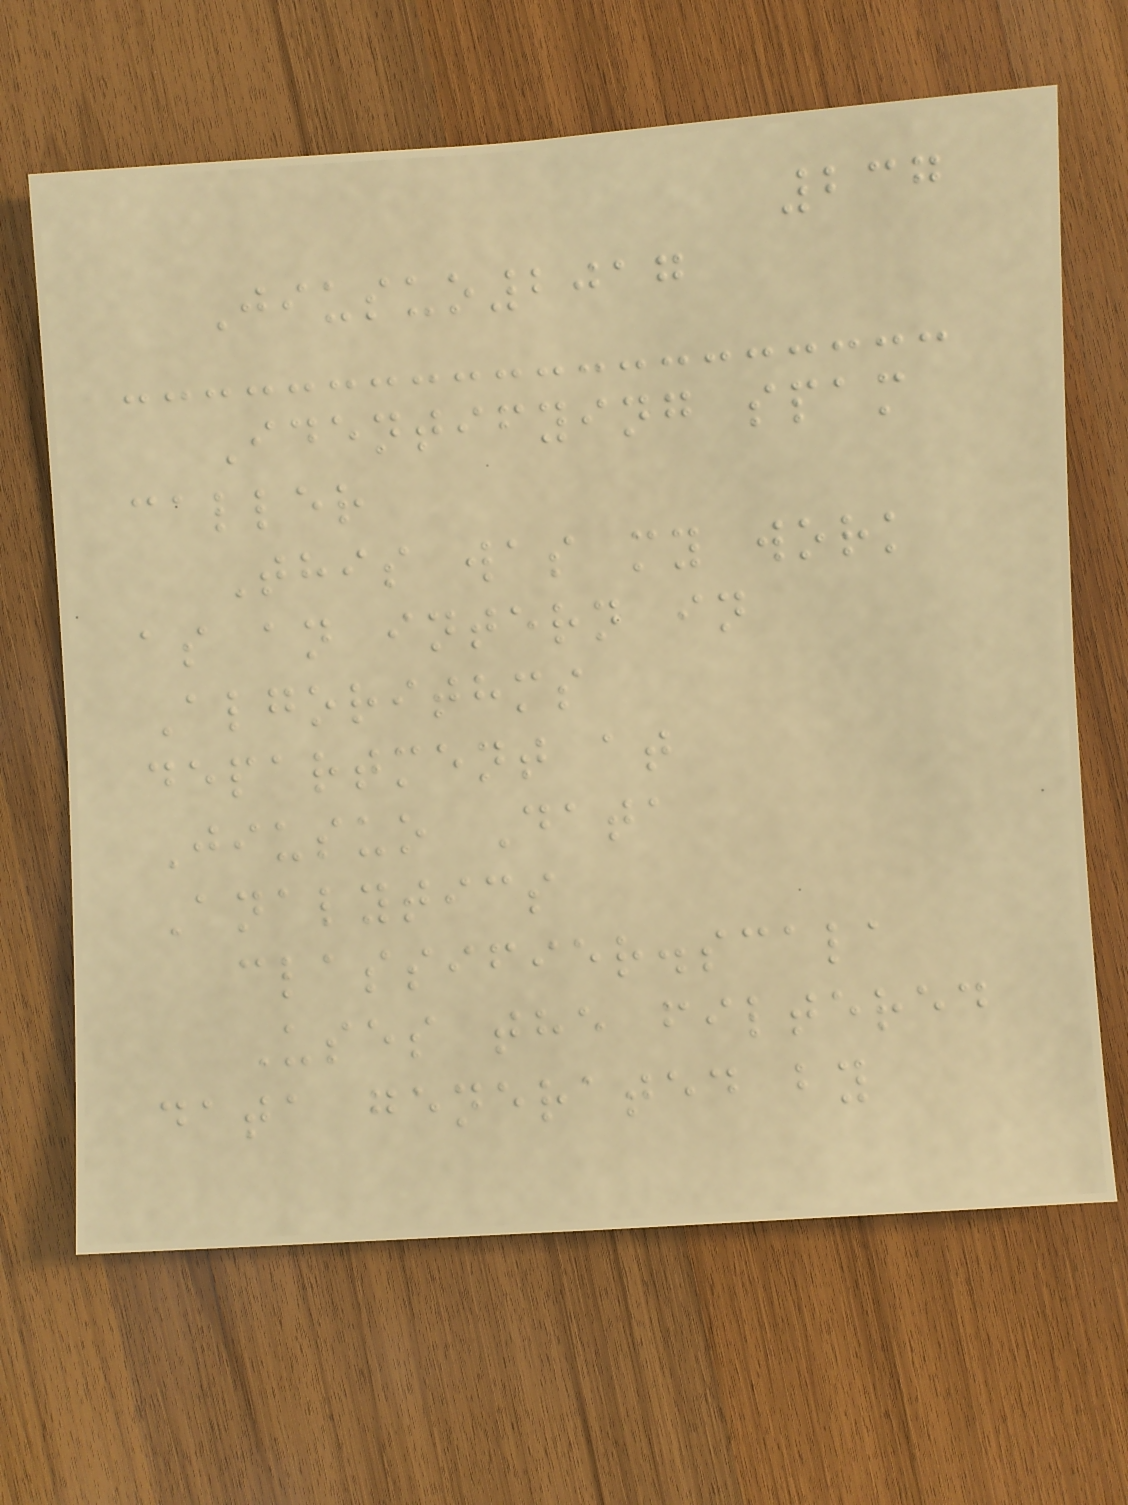237
Jiusuo2017
Identifying spam
caller
This was my work
as an intern in
Algorithms
department at
Jiusuo Data
Analytics
classifier.scala
Uses the filtered
data generated by
